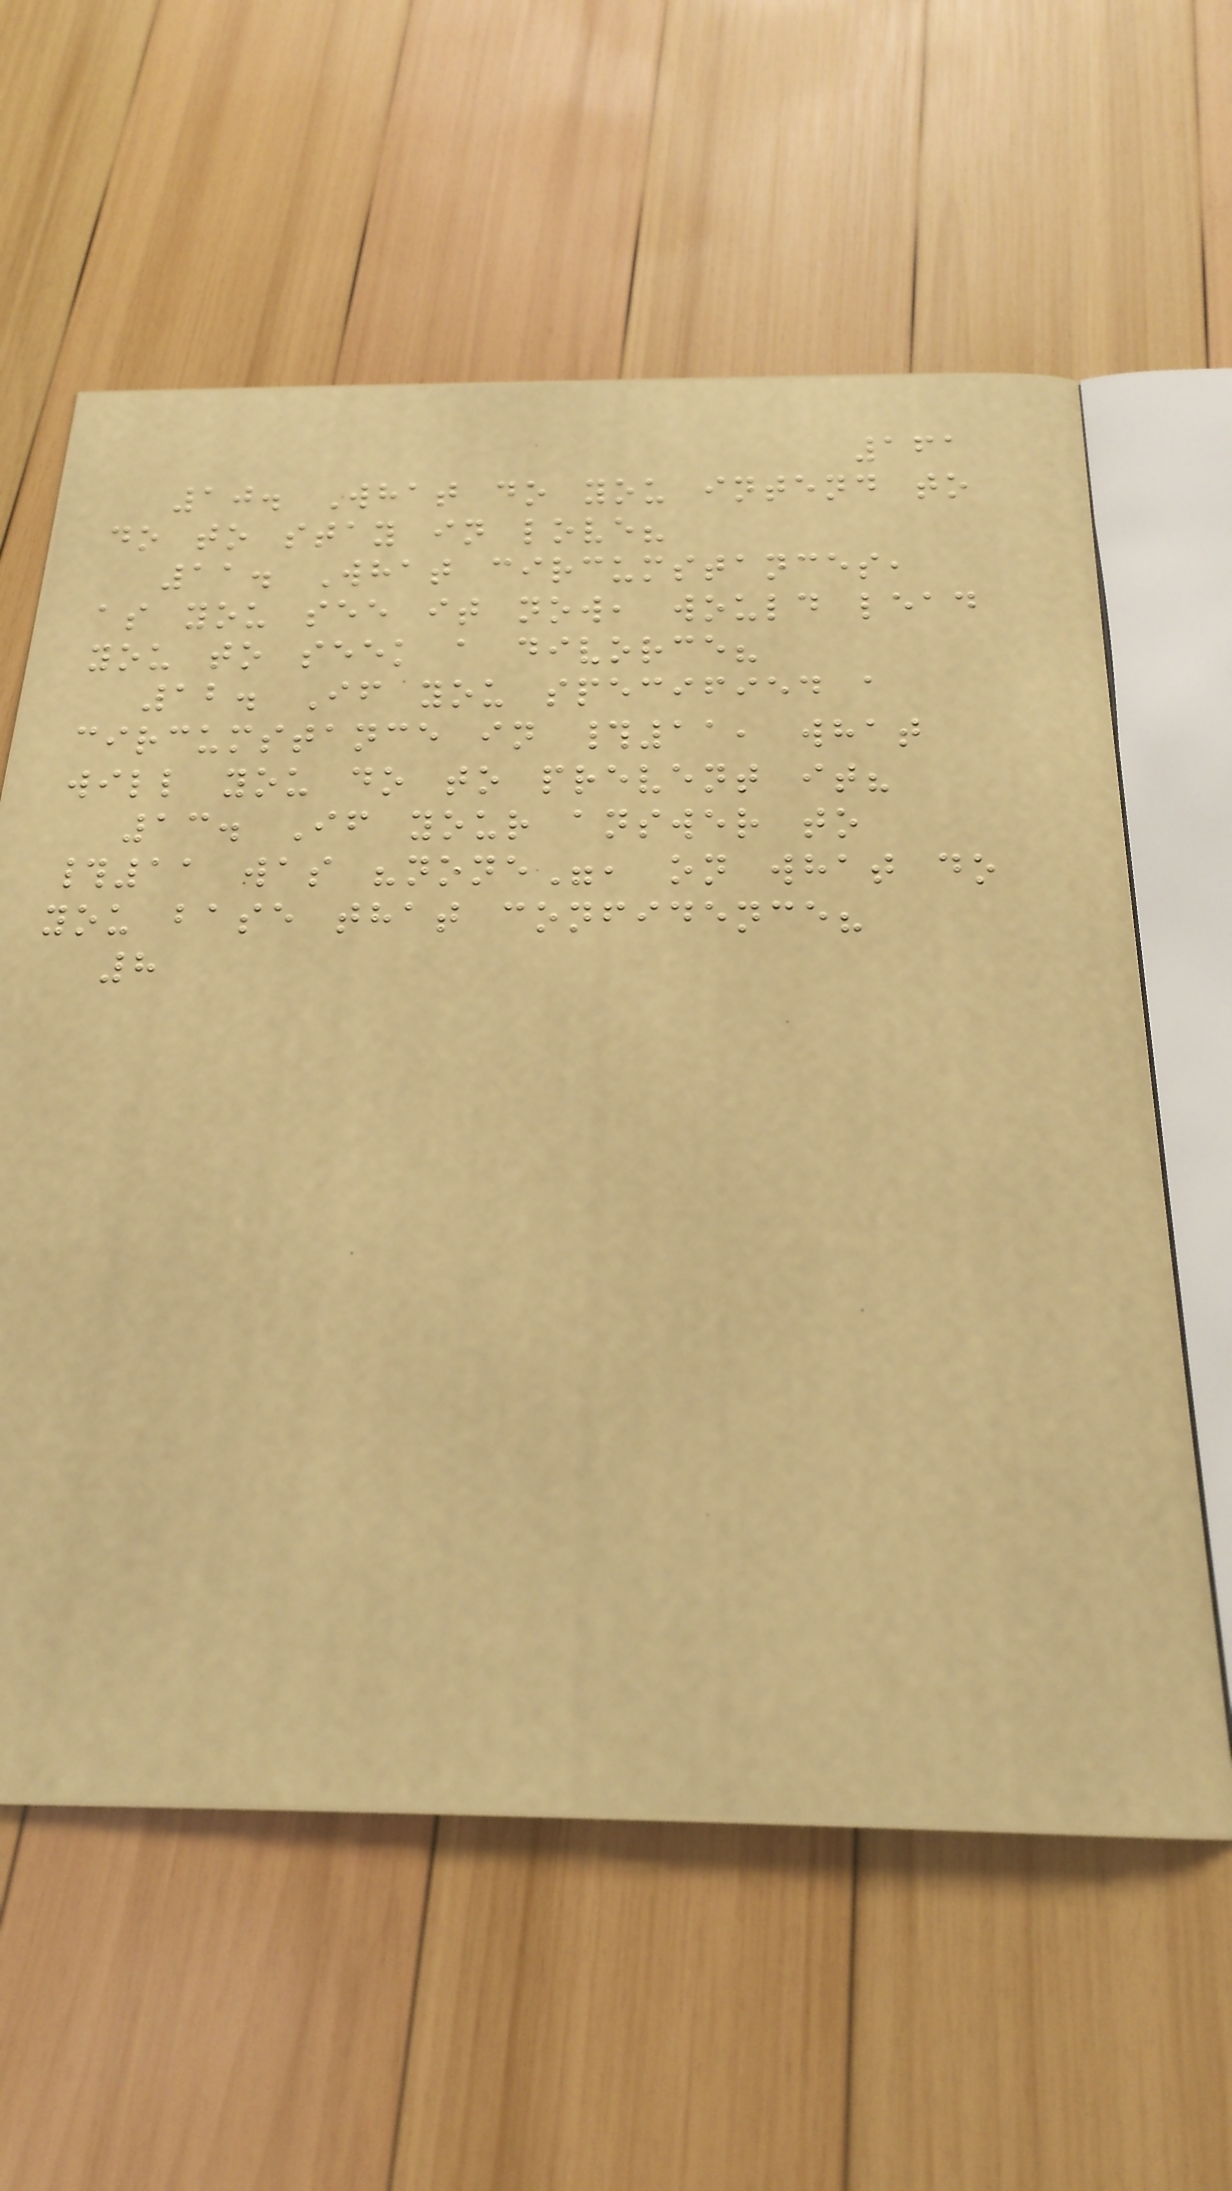161
10. What do you intend to
do to stay in love?
11. What circumstances,
as you see it now, would lead
you to seek a divorce?
12. If you specified a
circumstance in #11, what
will you do to prevent it?
13. If your answer to
#11 was "none", on what do
you base that confidence?
8
